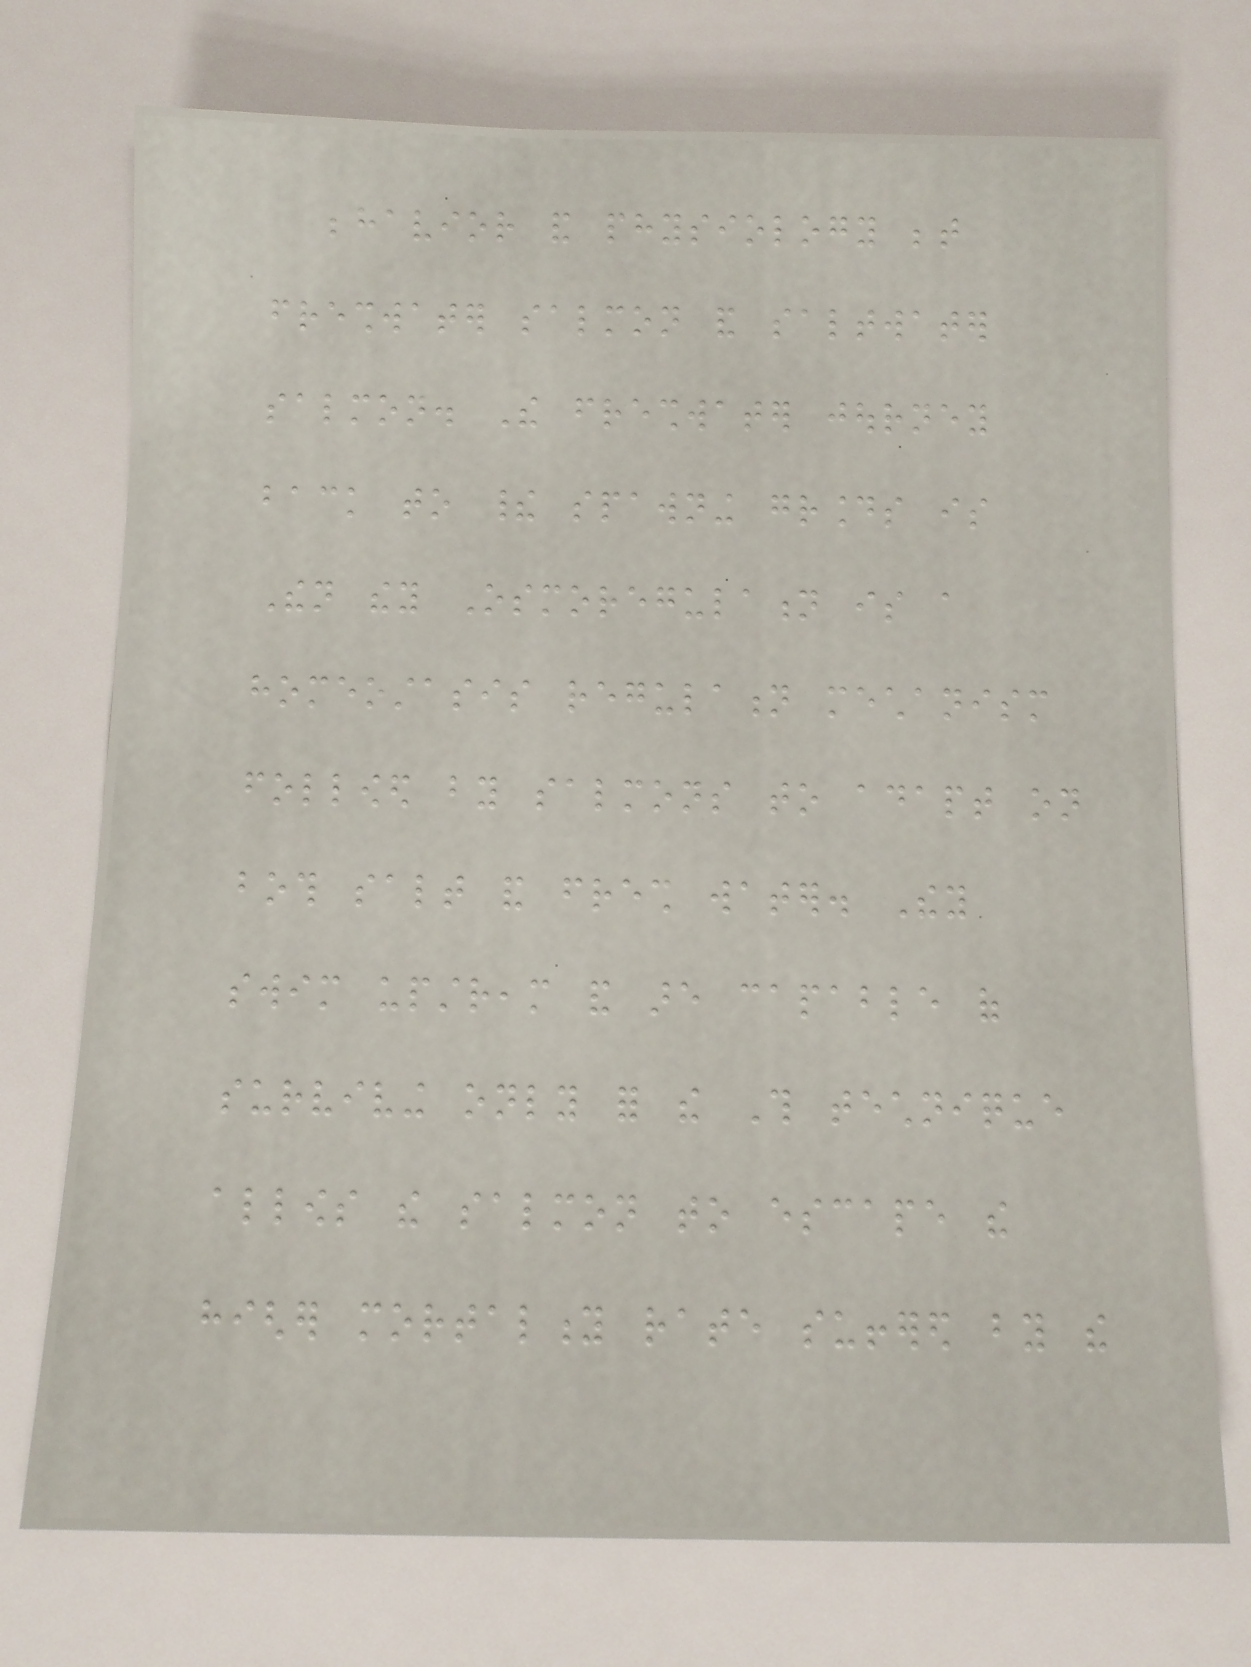behavior and physiology between
freshwater salmon and saltwater
salmon. The freshwater journey
back to their spawning grounds is
Then they Osmoregulation is a
homeostasis regulation mechanism
followed by salmons to adapt on
both salt and fresh water. They
swim upstream and are capable of
surviving only for the This technique
allows the salmon to escape the
higher mortality rate suffered by the
